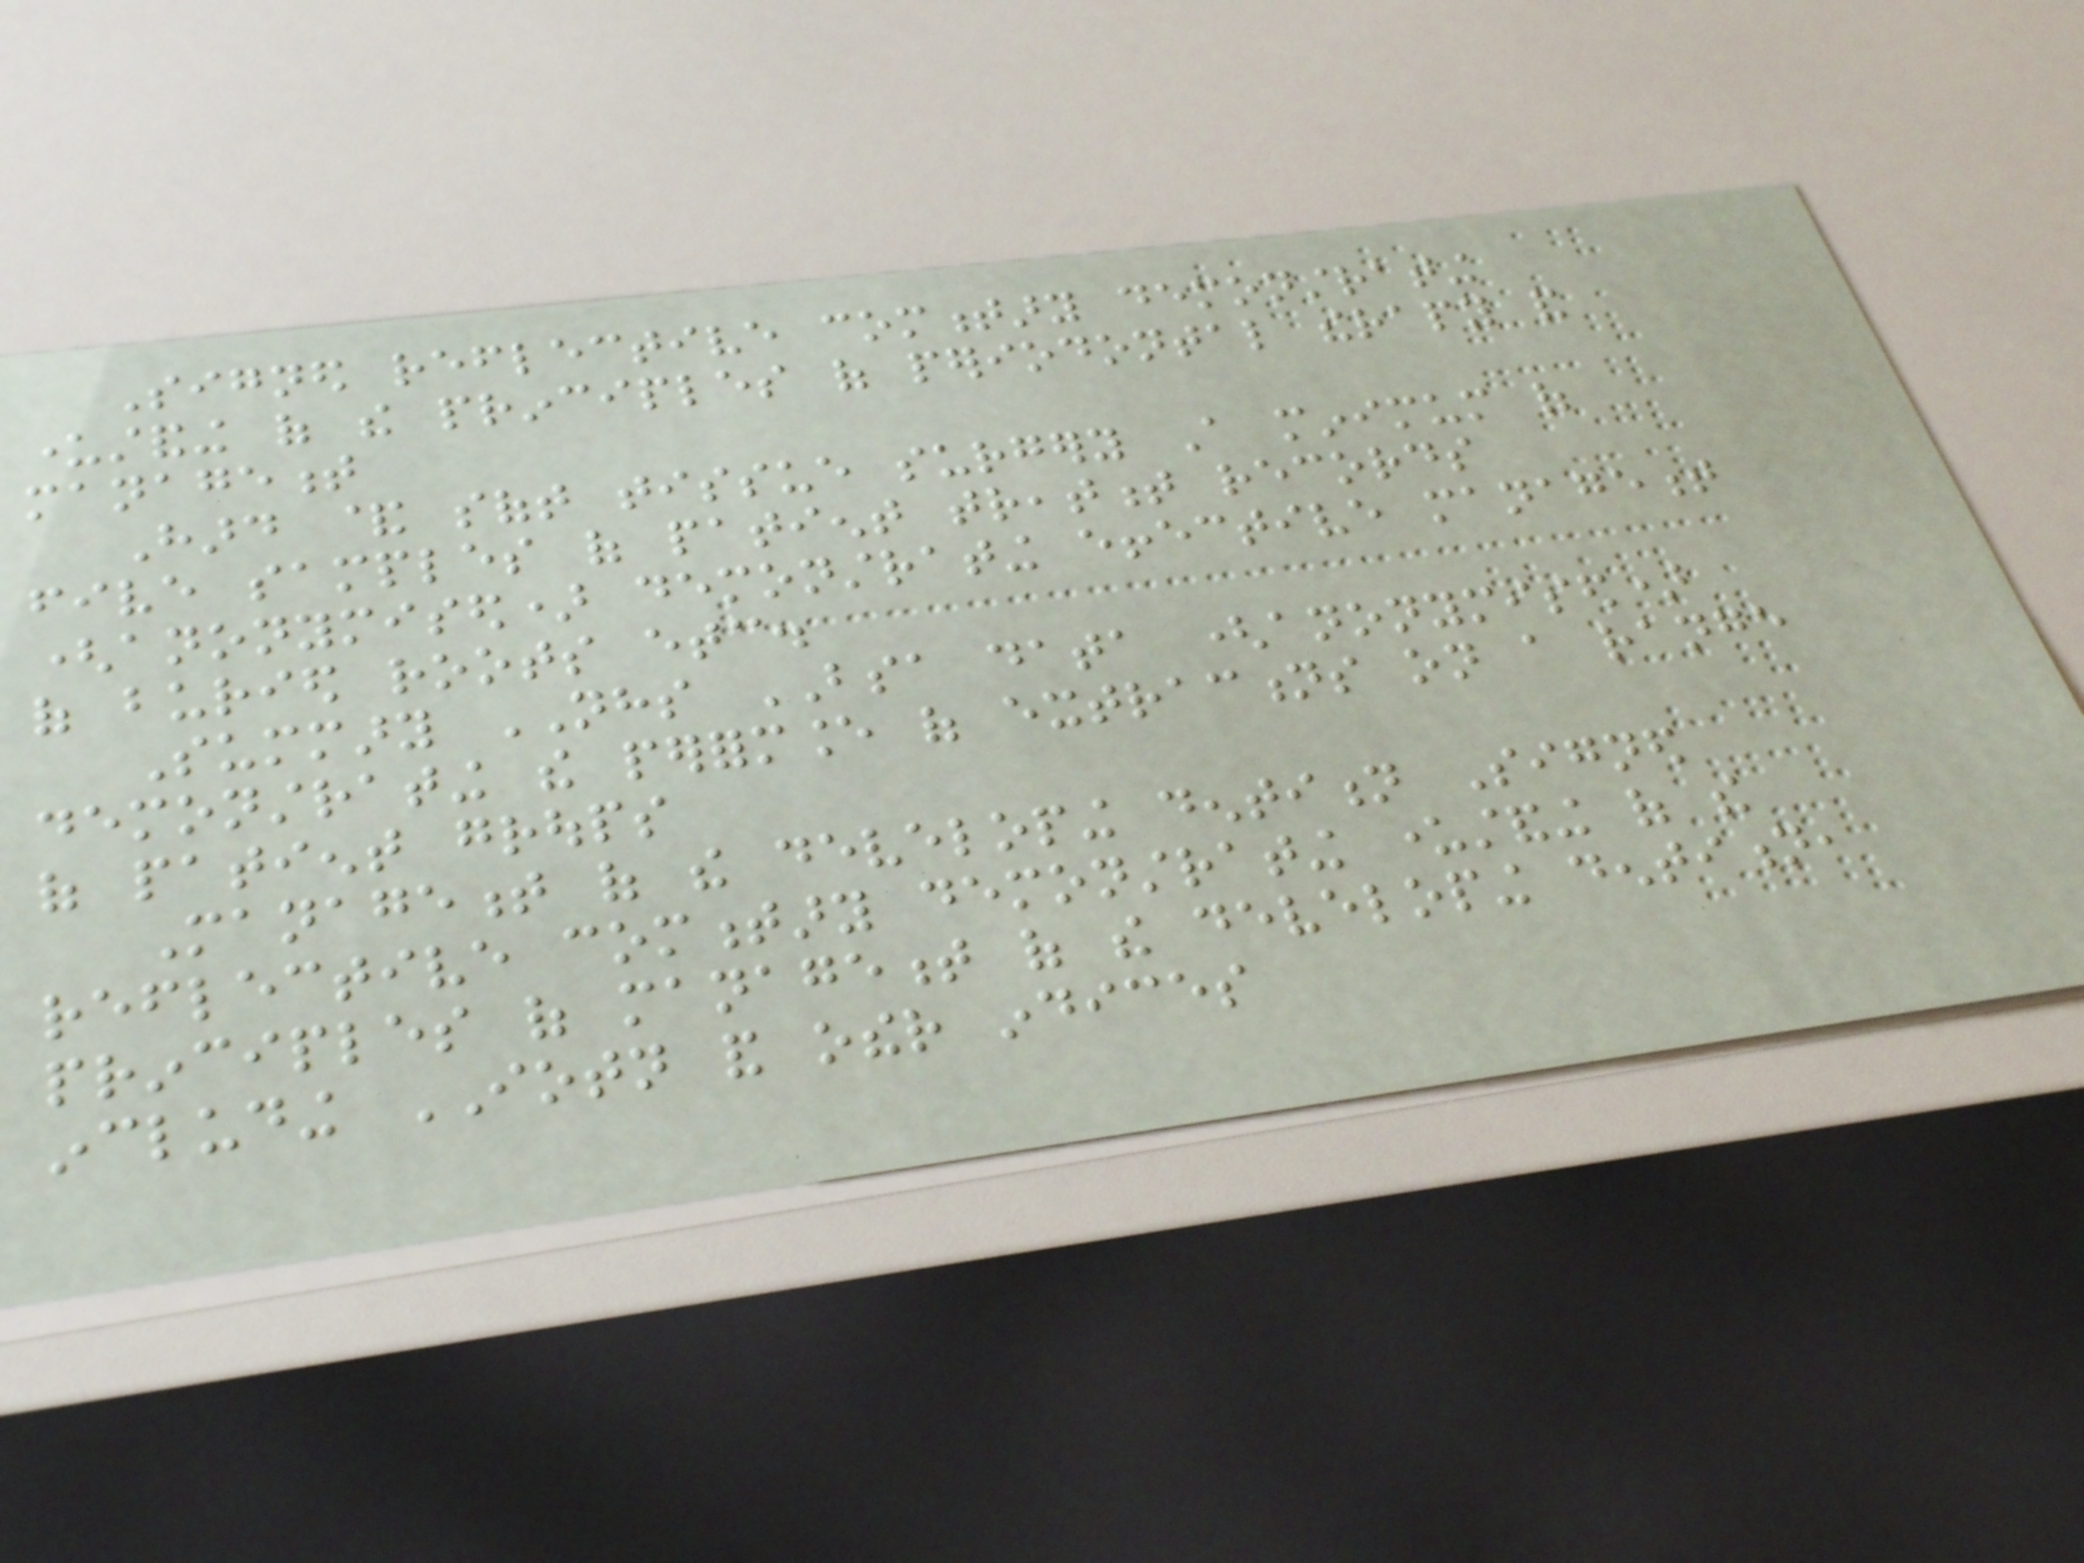Signed reflective commentary demonstrating
understanding of the principles of periodontal therapy and
management
Hard & soft tissue surgery A minimum of
five samples of patient treatment records
(anonymised) demonstrating effective management
of buried roots etc.
Summary NHS BSA data (anonymised)
demonstrating the performance of extractions on a range
of patient groups
Management of the developing dentition Signed
reflective commentary demonstrating understanding of the
principles of management of the developing dentition,
including IOTN and other indices
